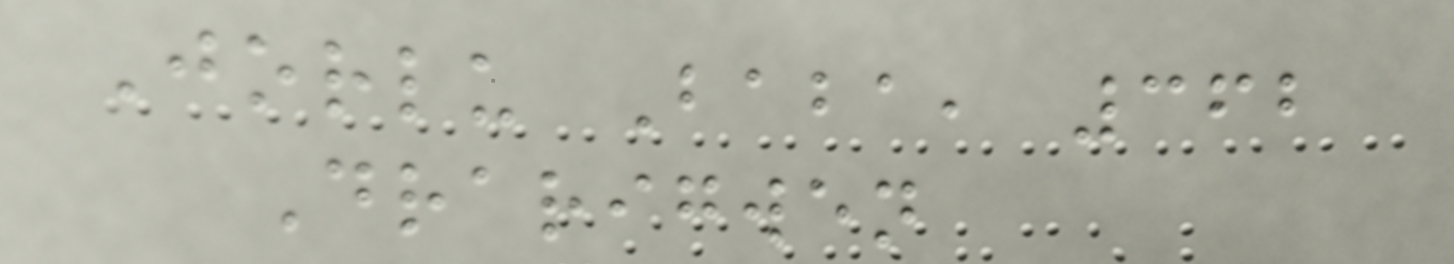Jorlu Baba, 362
Drarigwen
